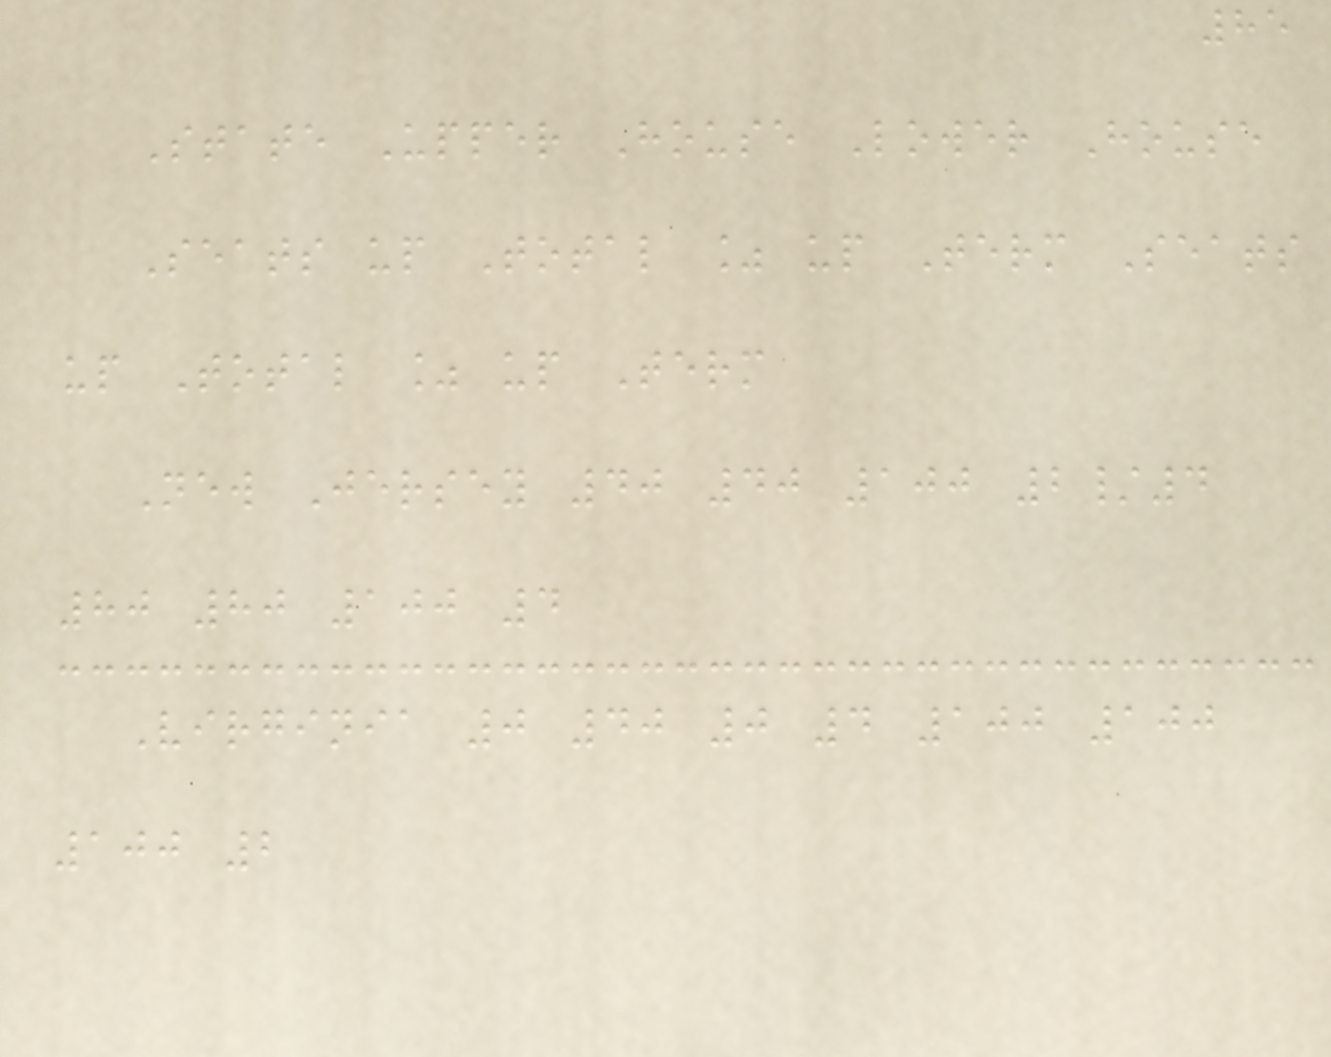85
State Upper House Lower House
Seats up Total % up Term Seats
up Total % up Term
New Jersey 40 40 100 2/4
80 80 100 4
Virginia 0 40 0 4 100 100
100 2
